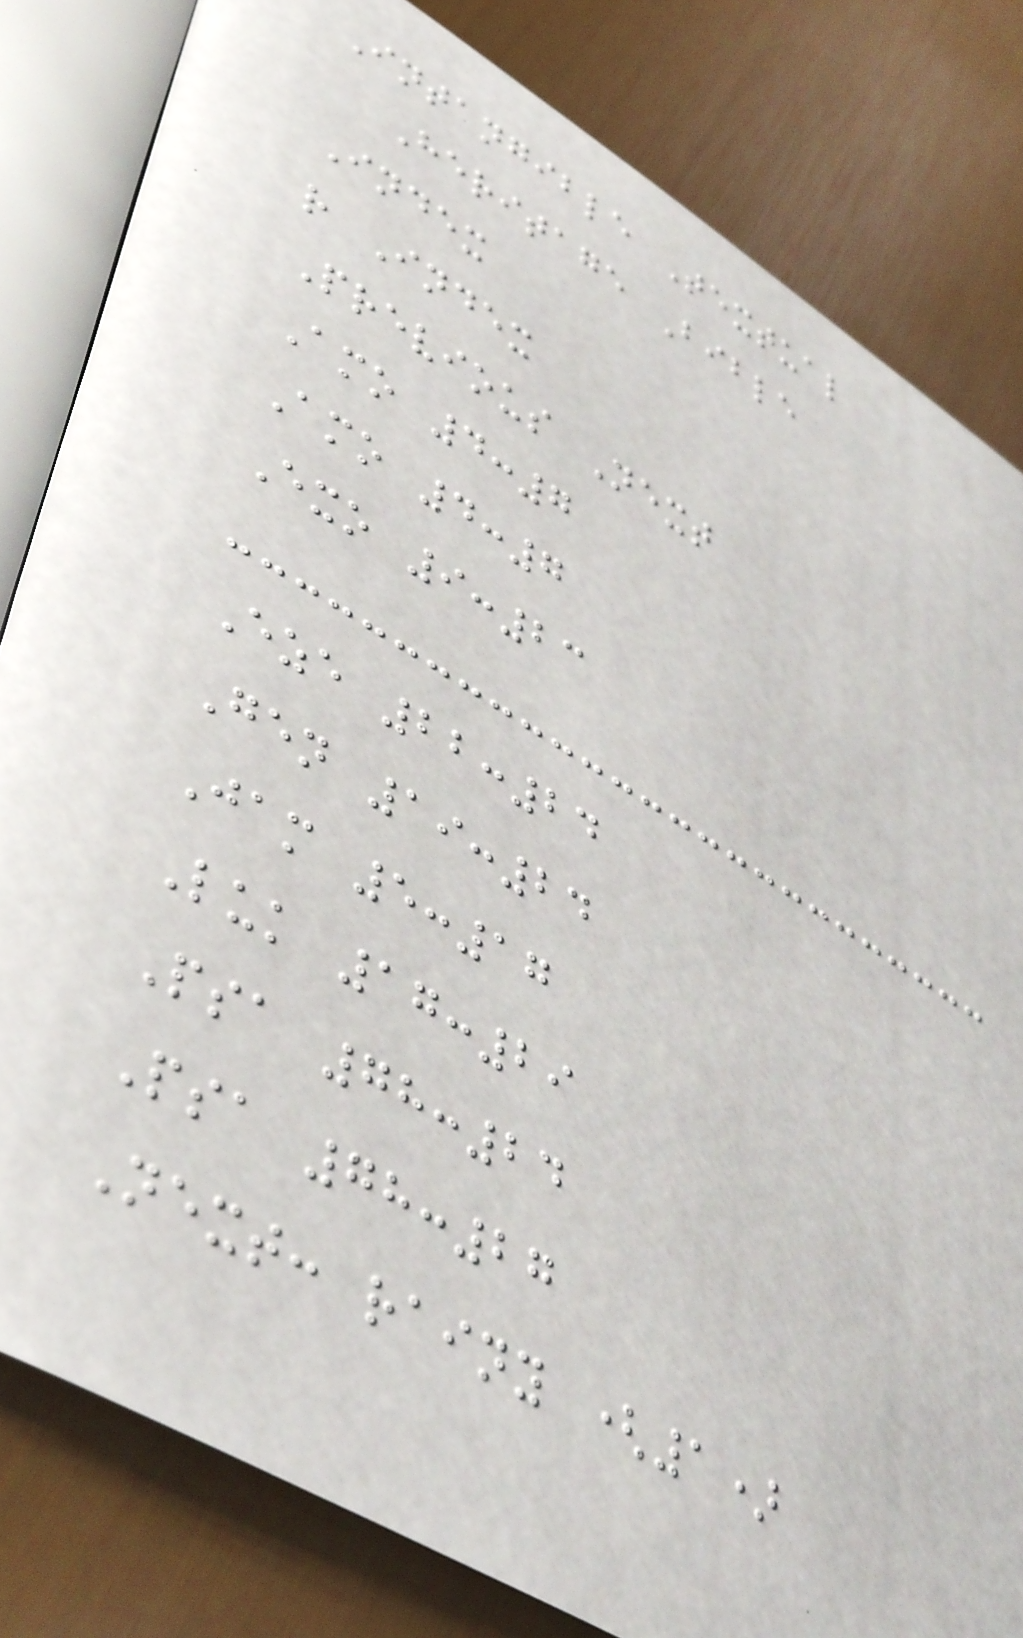Intangible Textual
Heritage Bible
Index
r Index
Previous Next
Amo 4:7
Amo 4:7
Exo 9:23
Eze 22:24
Gen 19:24
Jam 5:17
Luk 17:29
Psa 78:24
Psa 78:27
Next: rainy (1)
